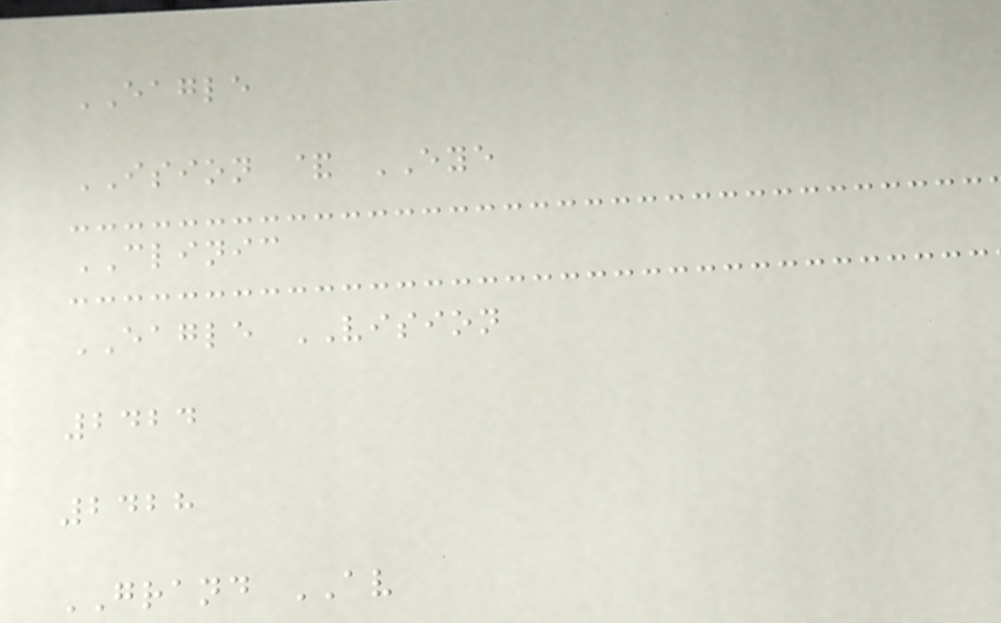EAGLE
ISION & EYE
CLINIC
EAGLE VISION
2424
2428
GRAND AV
